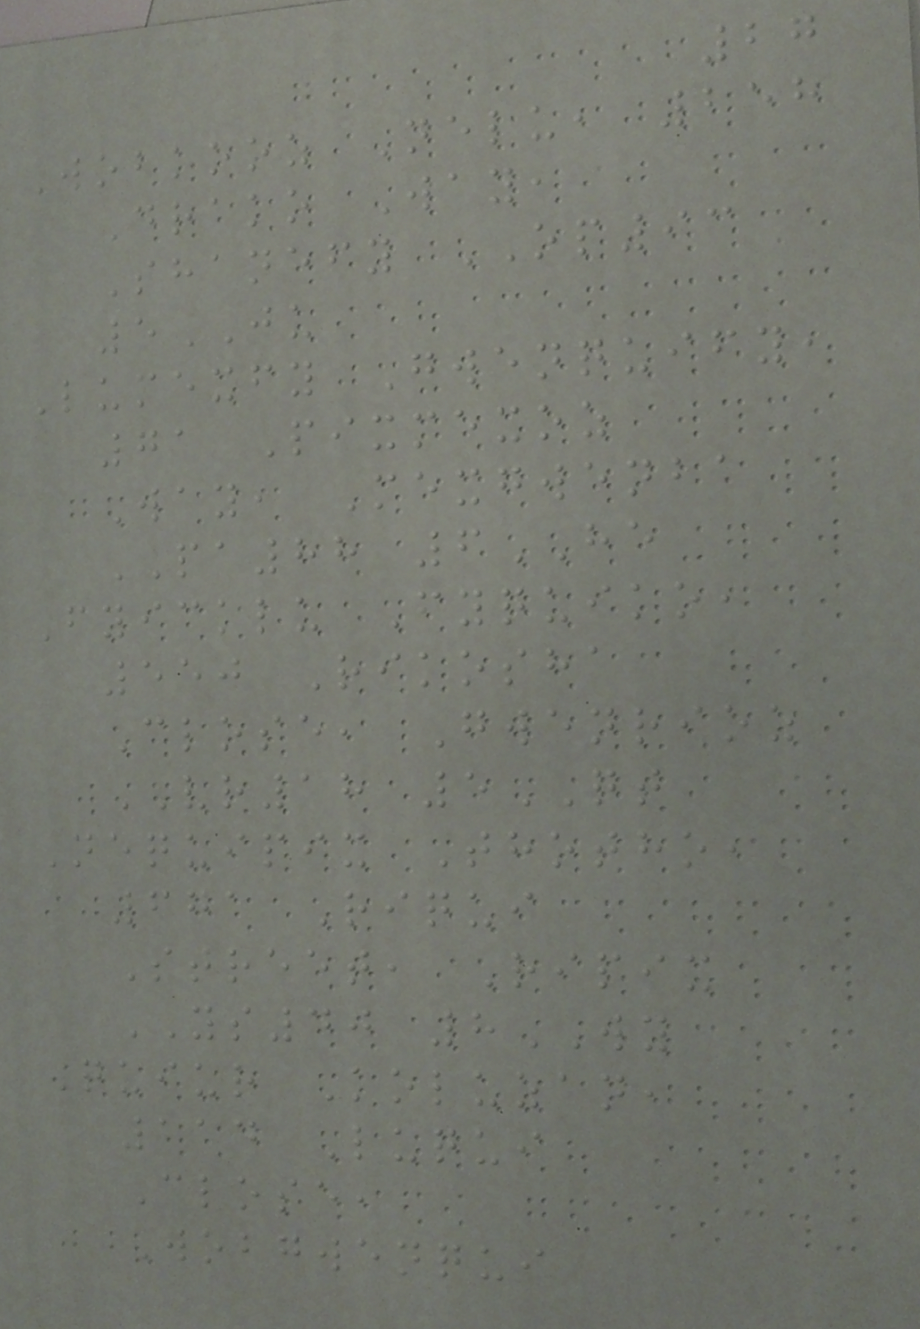27
Wobkooz Nelu, 258
Drako Way,
Shanefy OP93
5JU
Lumexfy Gwenquify,
71 Pixmexoz
Way, Mexgwenba
PA88 6HE
Fyicklu Fyquiko,
550 Rikosha
Close, Gwenrioz
VR18 5QT
Nequipix Thotho,
671 Riqui
Street, Ripix
YS40 8WY
Quiur Koluzan,
114 Luqui
Close,
Wobgwenqui
